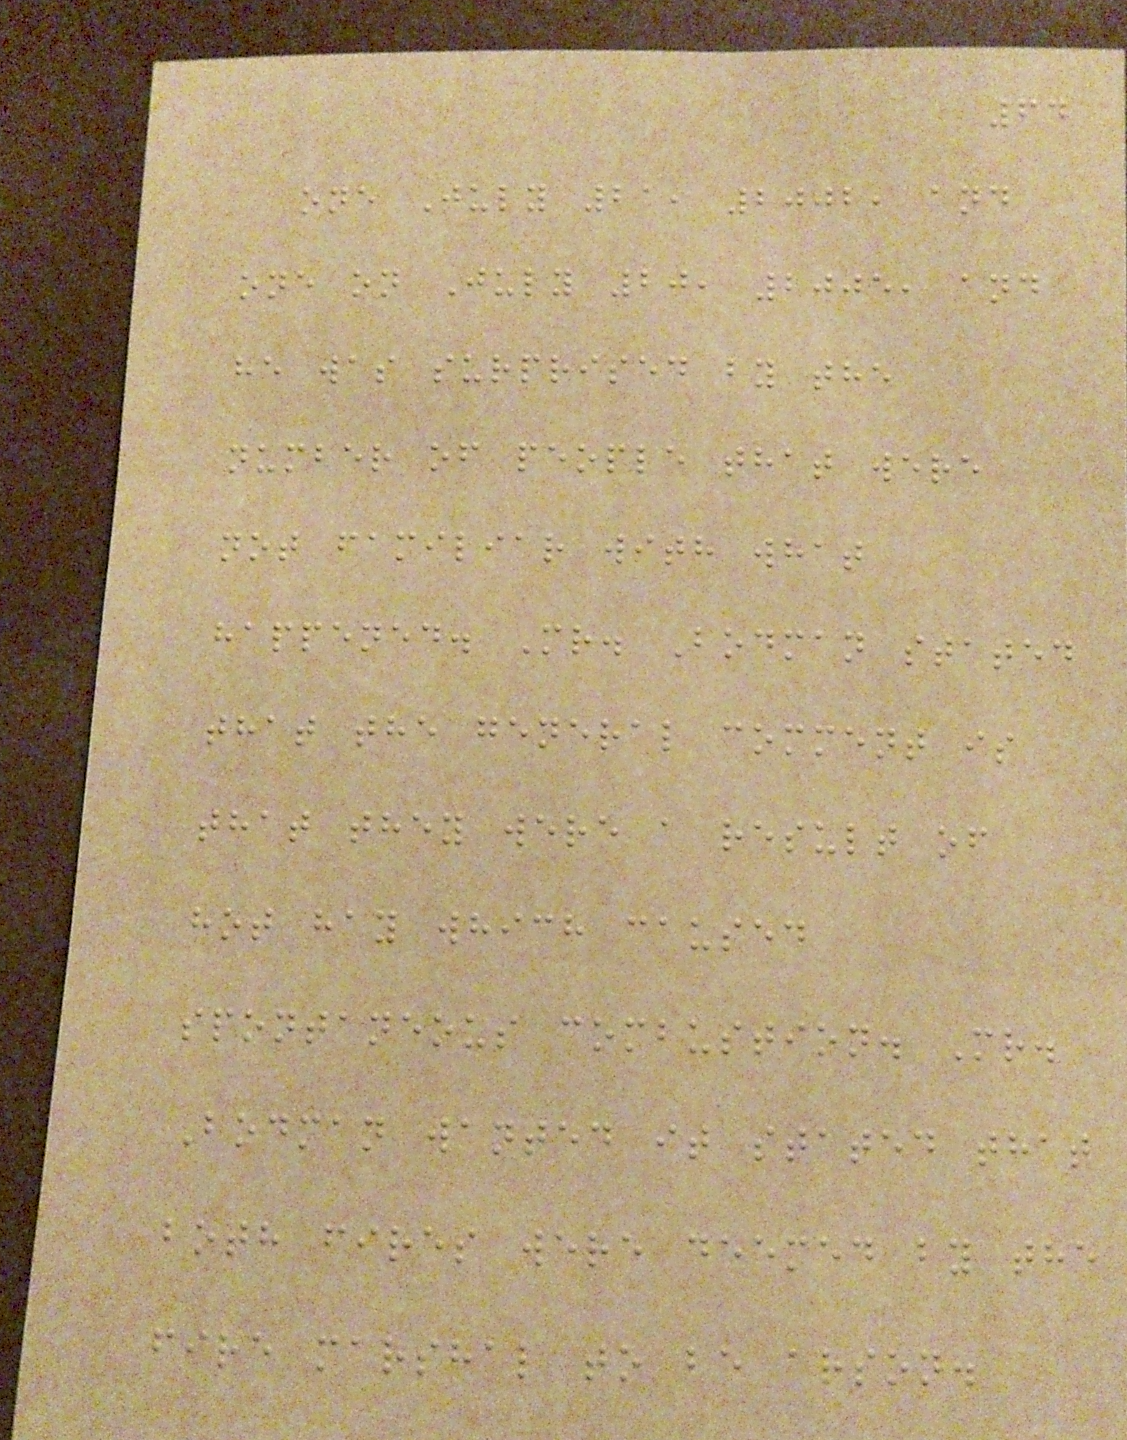64
one July 21, 2002, and
one on July 20, 2005, and
he was surprised by the
number of people that were
not familiar with what
happened. Mr. Bodman stated
that the general comment is
that they were a result of
hot hay which caused
spontaneous combustion. Mr.
Bodman wanted it stated that
both fires were deemed by the
fire marshal to be arson.
